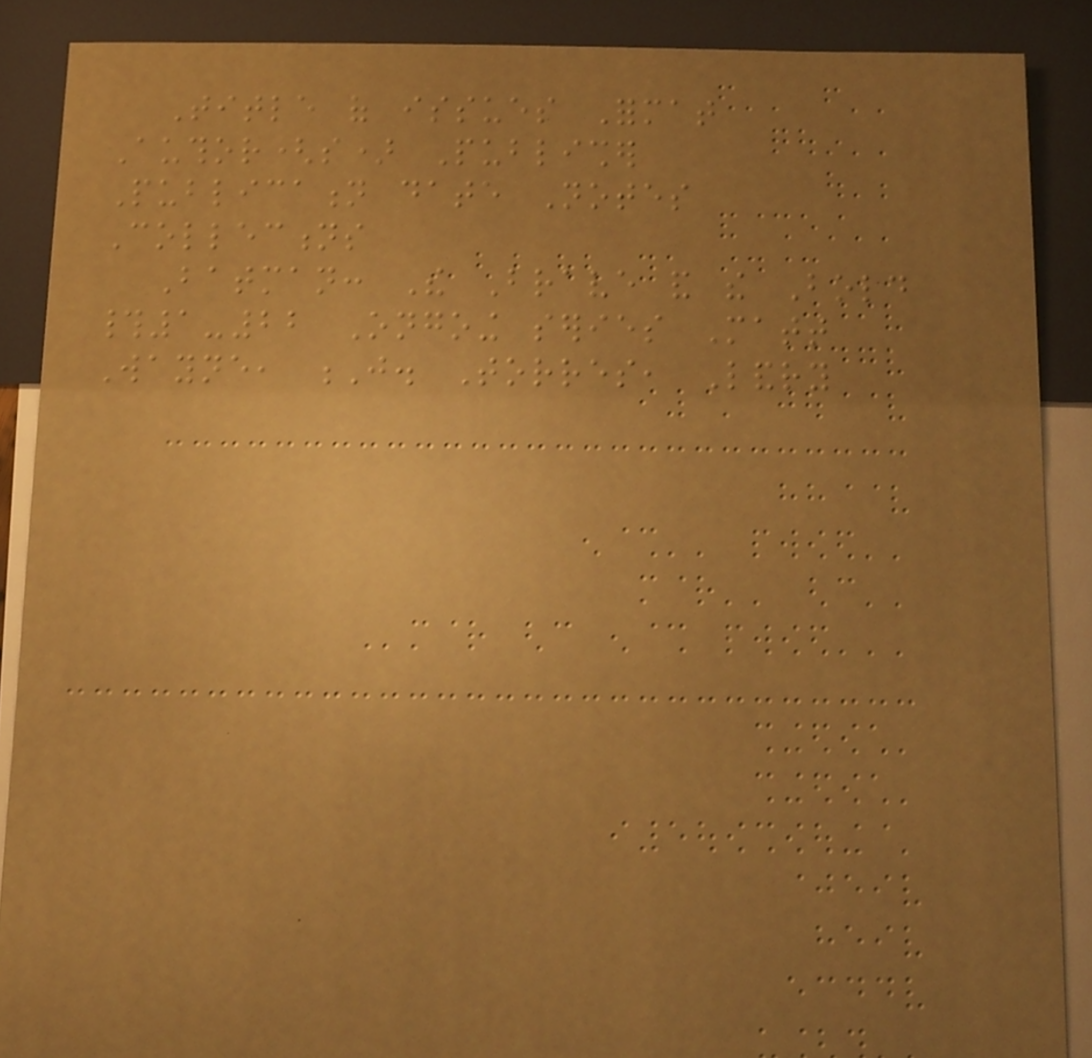Title of issues Format
Author(s) Publisher
Publication date Notes
Collections
Batman: The Brave and the Bold
#1-22 Ongoing series Matt
Wayne, J. Torres, Landry
